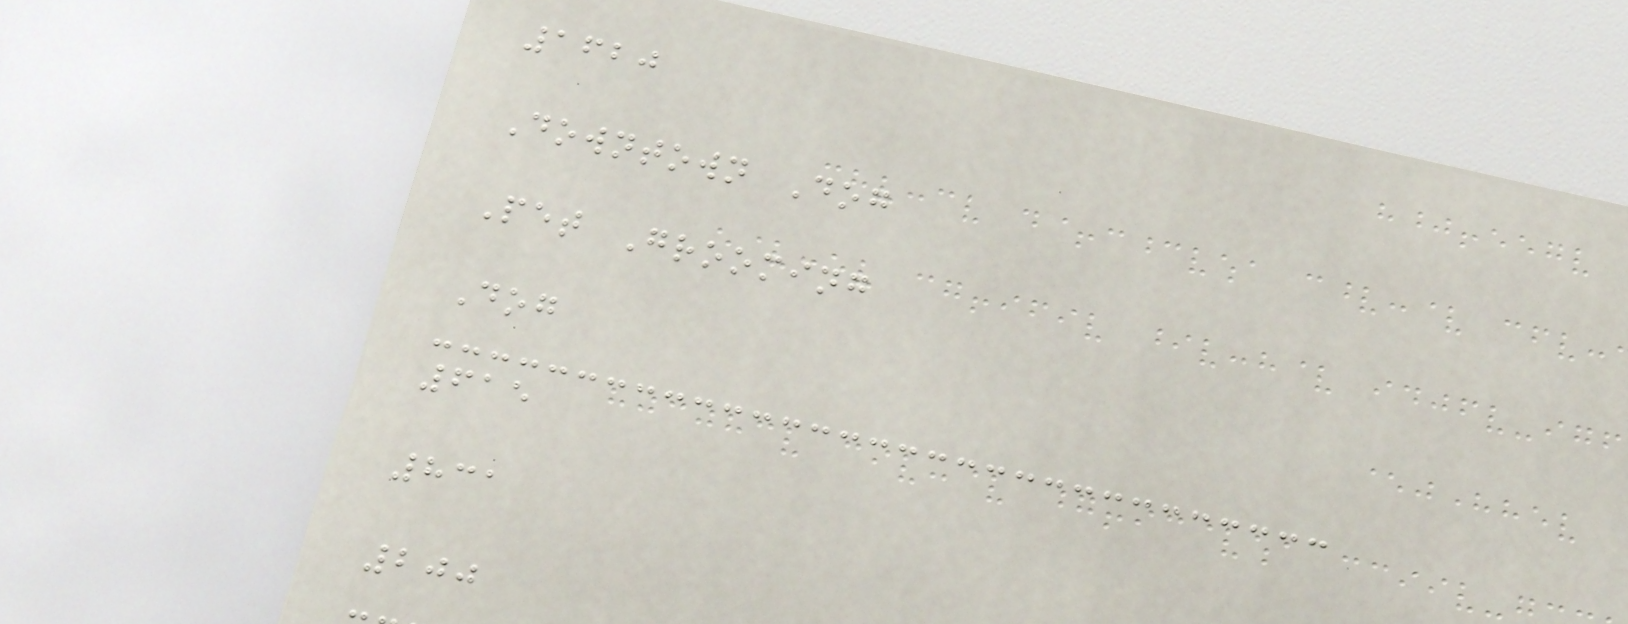1620
Downtown Dog
Pet Grooming
Dog
615
831
200
